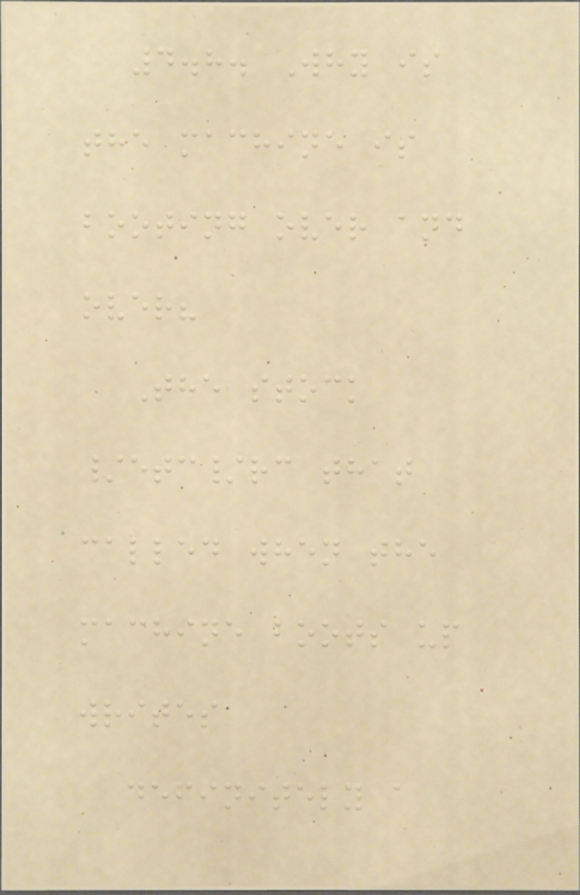4.8. Why is
the machine is
booting over and
over?
The stock
/etc/rc that
called when the
machine boots up
writes
definitely a
